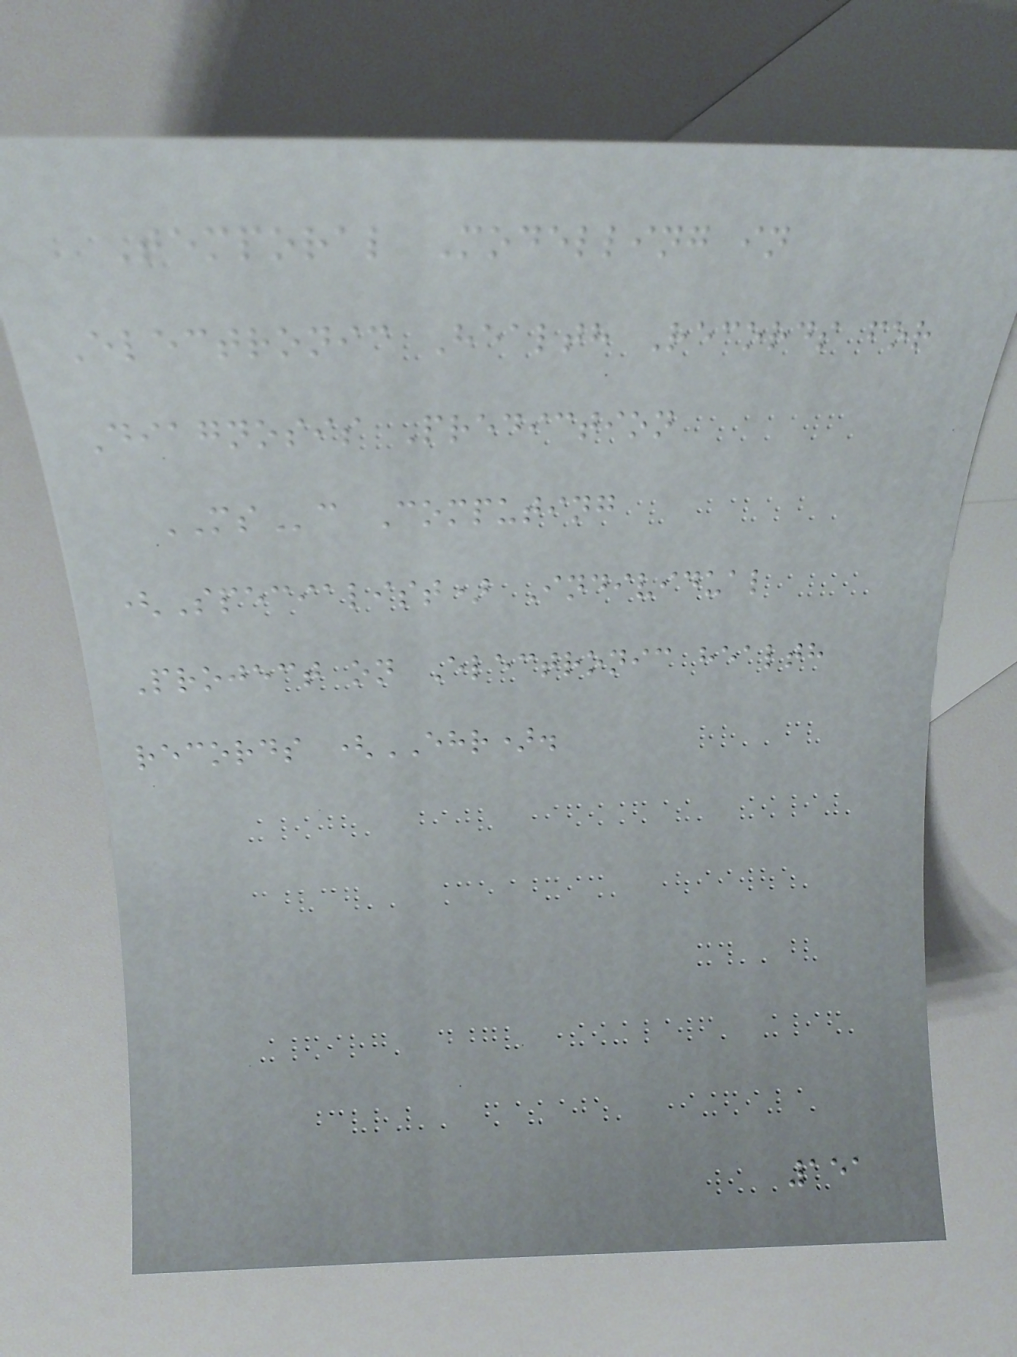Temporal Modelling in
Electronic Health Records for
Diagnosis Prediction
MSc Computing
(Specialist) Individual
Project on Electronic health
records (EHR).
151
